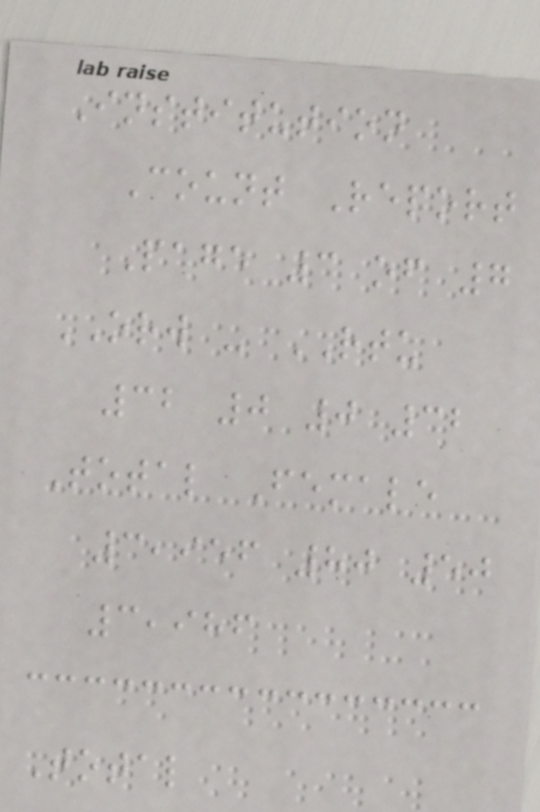Institution
Count Report
Page 3 of 7
ORW - RTU
32 0 0 32
Total Female
3,956 80 50
3,986
Total
